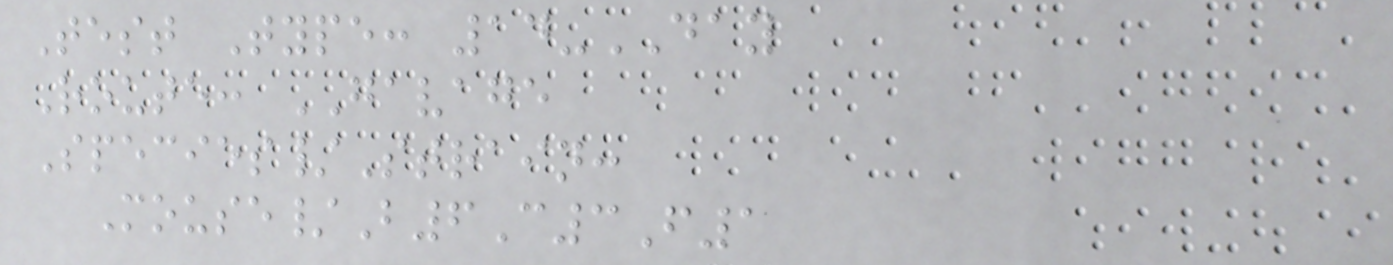Test Type: 14-DAY
Route: GAVAGE
Species/Strain:
Mouse/B6C3F1
